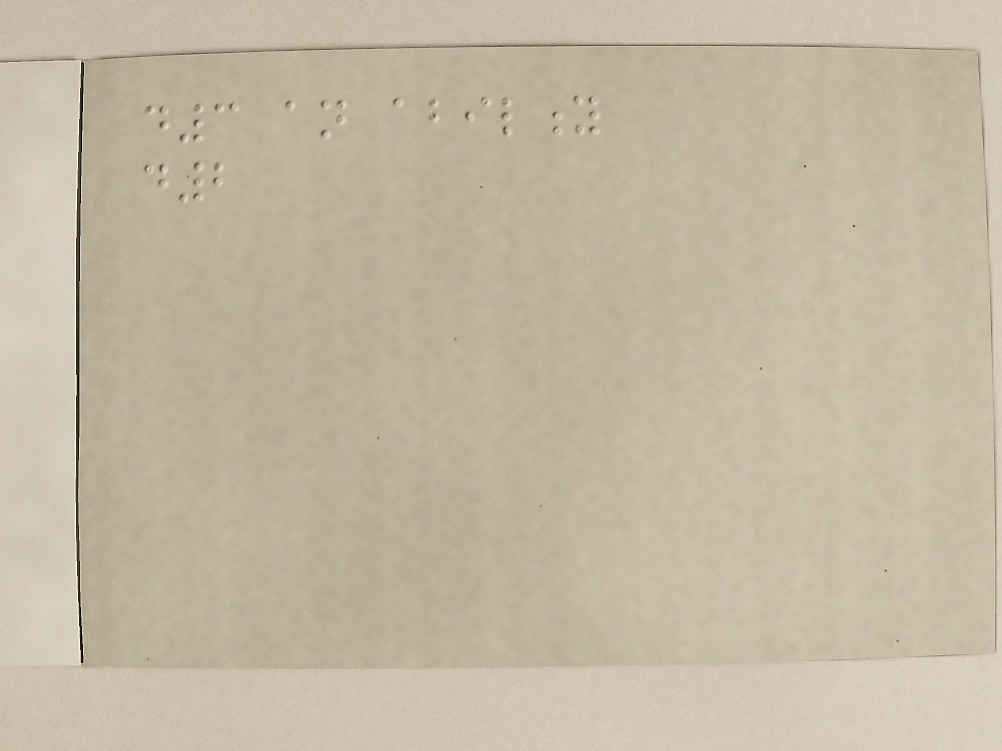d3 an ability
d2
